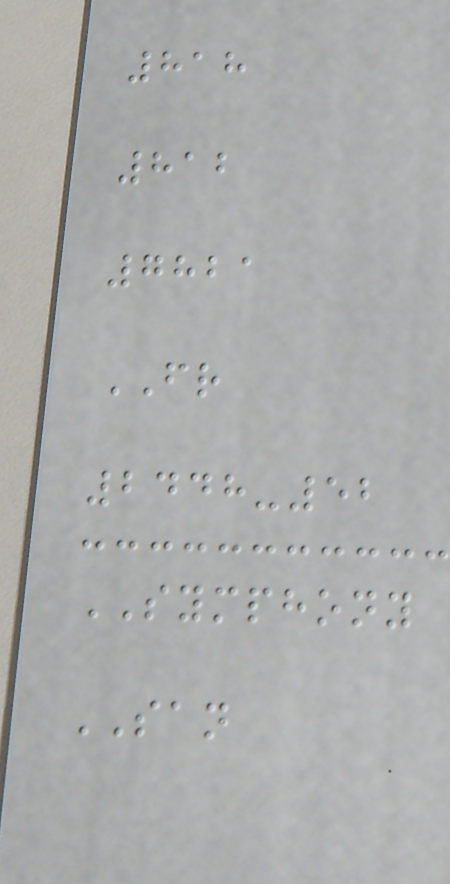818
812
7821
FR
2448-52
SYMPHONY
SAN
